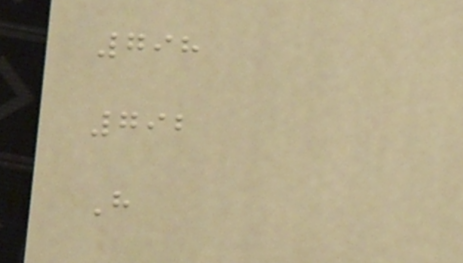798
792
H
